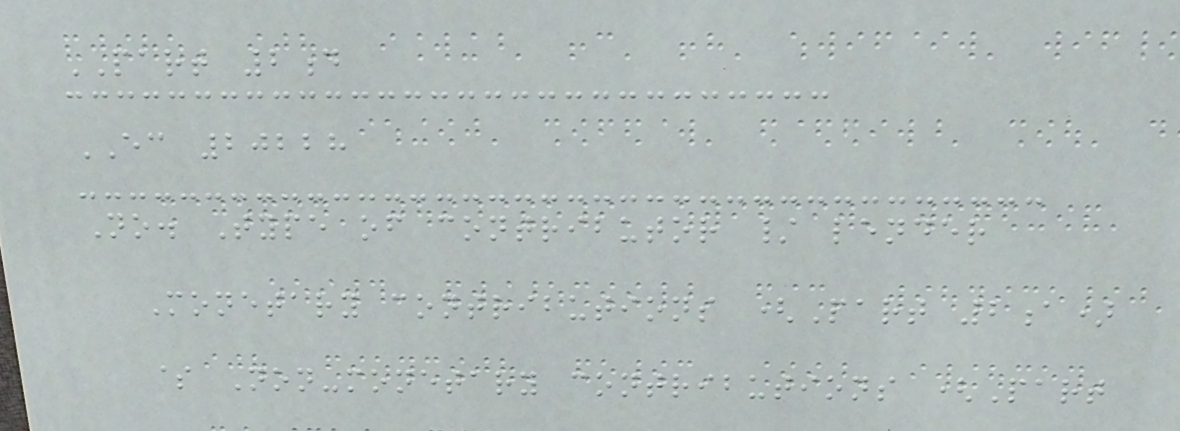PART 2d
EC 20228
No. Type of contributor / lender
Monetary contributions (Part 2a)
$ Non-monetary contributions (Part
